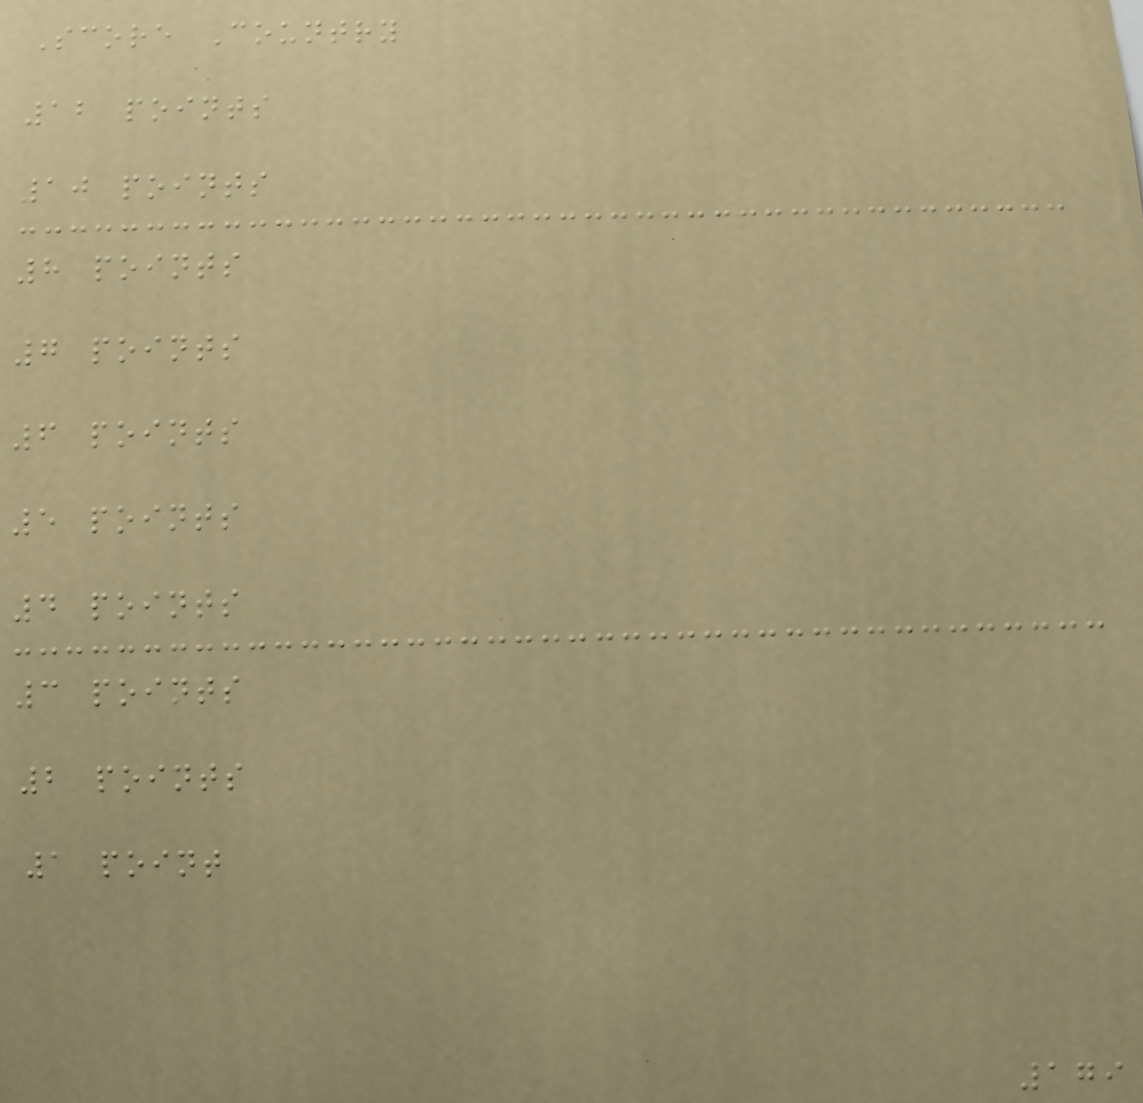Score Country
12 points
10 points
8 points
7 points
6 points
5 points
4 points
3 points
2 points
1 point
179
